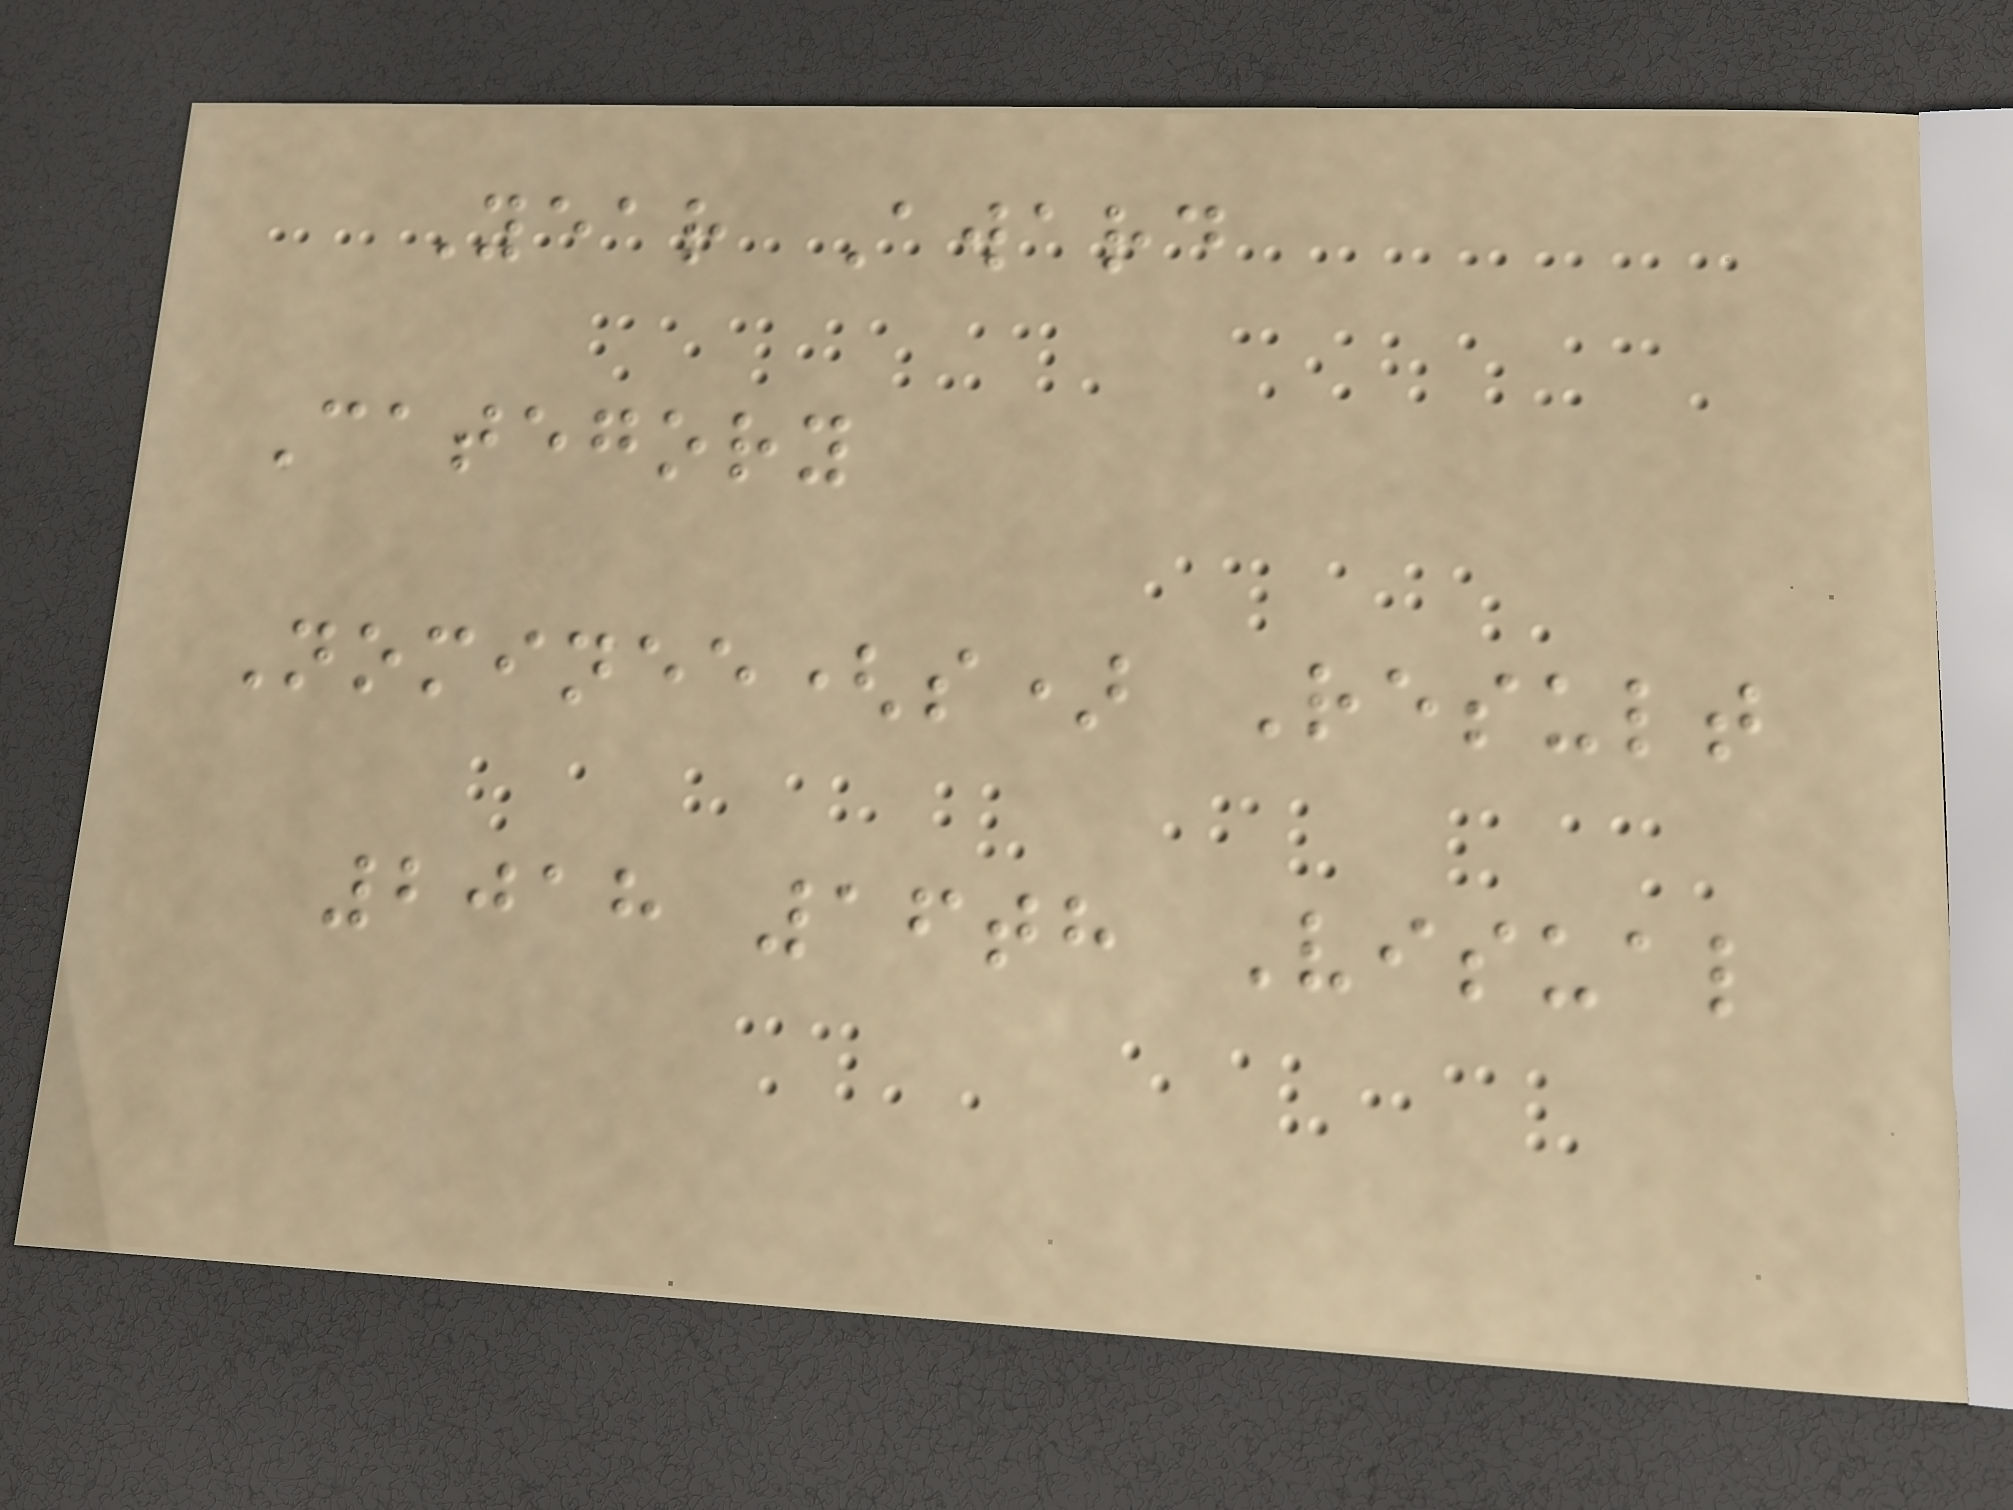Year Award
Category
Nominee(s) Result
2018 16th Visual
